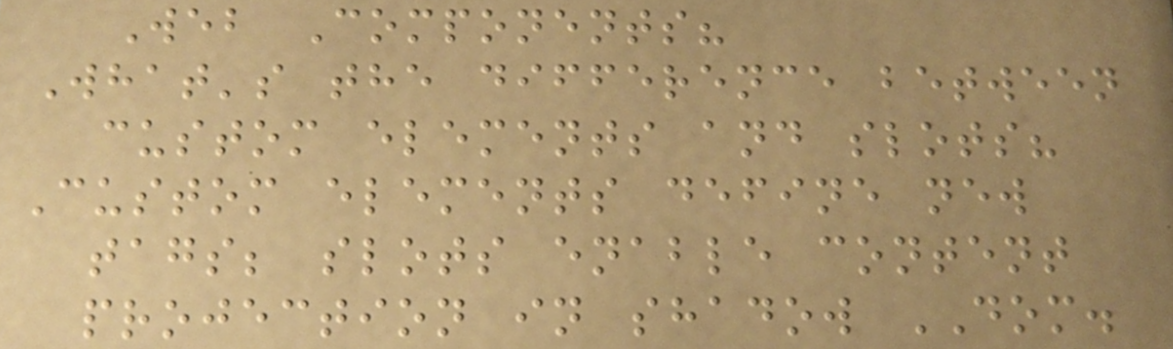Web Components?
What's the difference between
custom elements and slots?
Custom elements define new
tags; slots enable content
projection in shadow DOM.
